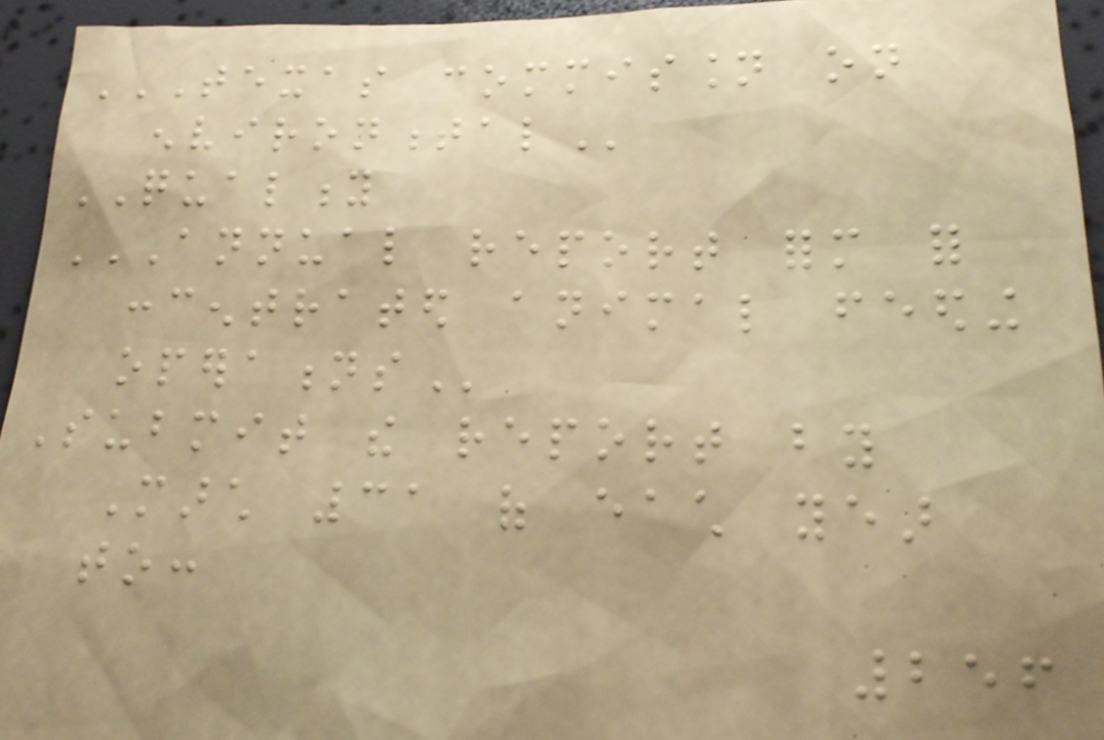TEXAS COMMISSION ON
ENVIRONMENTAL
QUALITY
ANNUAL REPORT FORM FOR
CONCENTRATED ANIMAL FEEDING
OPERATIONS
Submit the report by
March 31 of each year
to:
256
